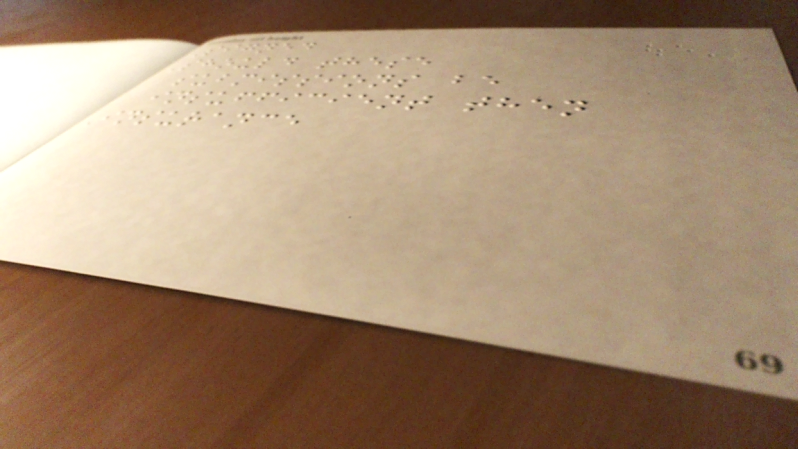Signed
Should these
submissions be
insufficient then
Insurance
